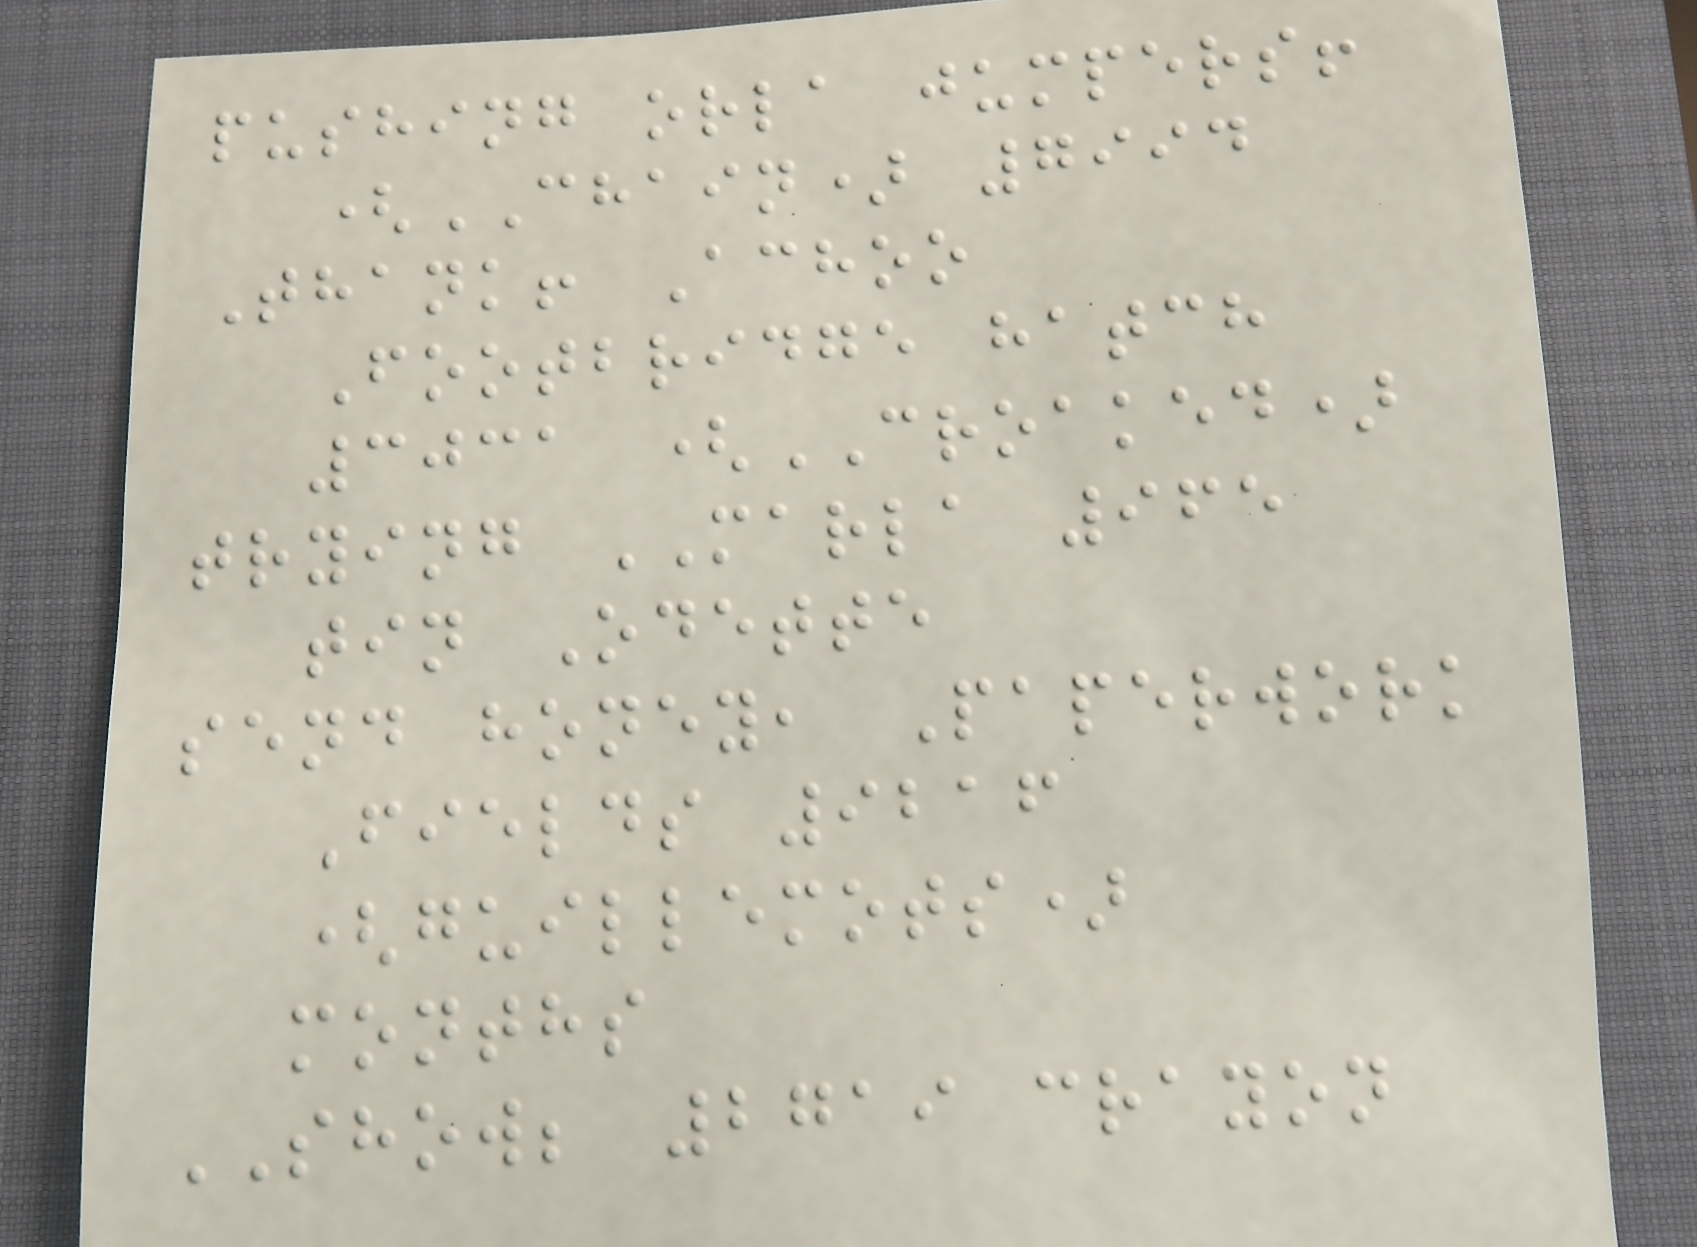pushing orla jumpers!
(CHAIN) 7994
Thank! Achoo
Footbridge hatch
3031 (CROAKED)
trying MARLA 965
tin Odette
send honey, Paperwork
Fields 9216
(guillemots)
months
SHOW; 2719 crayon
